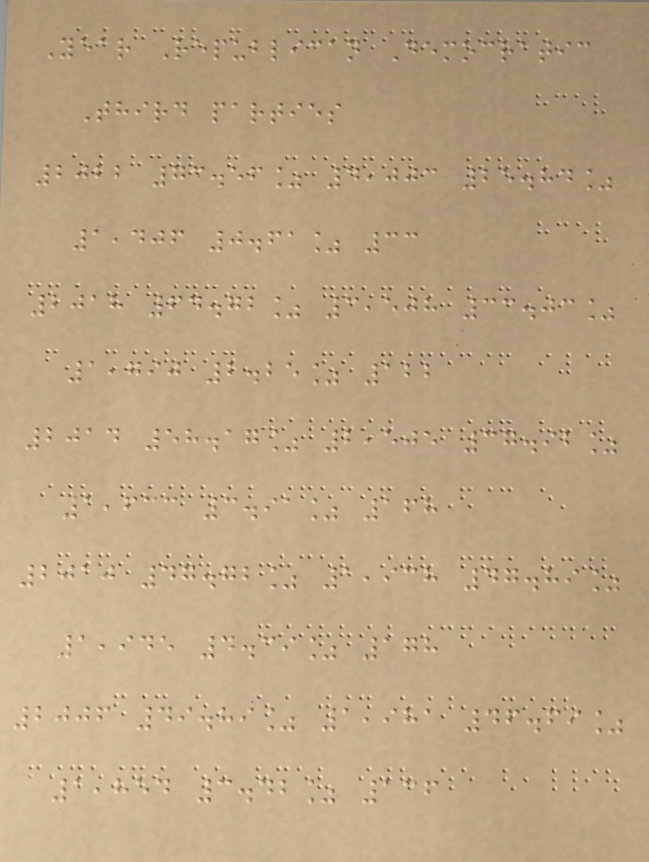Year Republican Democratic
Third parties
2022 73.56% 4,003 25.84%
1,406 0.61% 33
2018 64.72% 3,508 33.03%
1,790 2.25% 122
2014 58.17% 2,505 37.92%
1,633 3.91% 168
2010 47.72% 1,938 47.89%
1,945 4.39% 178
2006 49.89% 1,981 46.69%
1,854 3.42% 136
